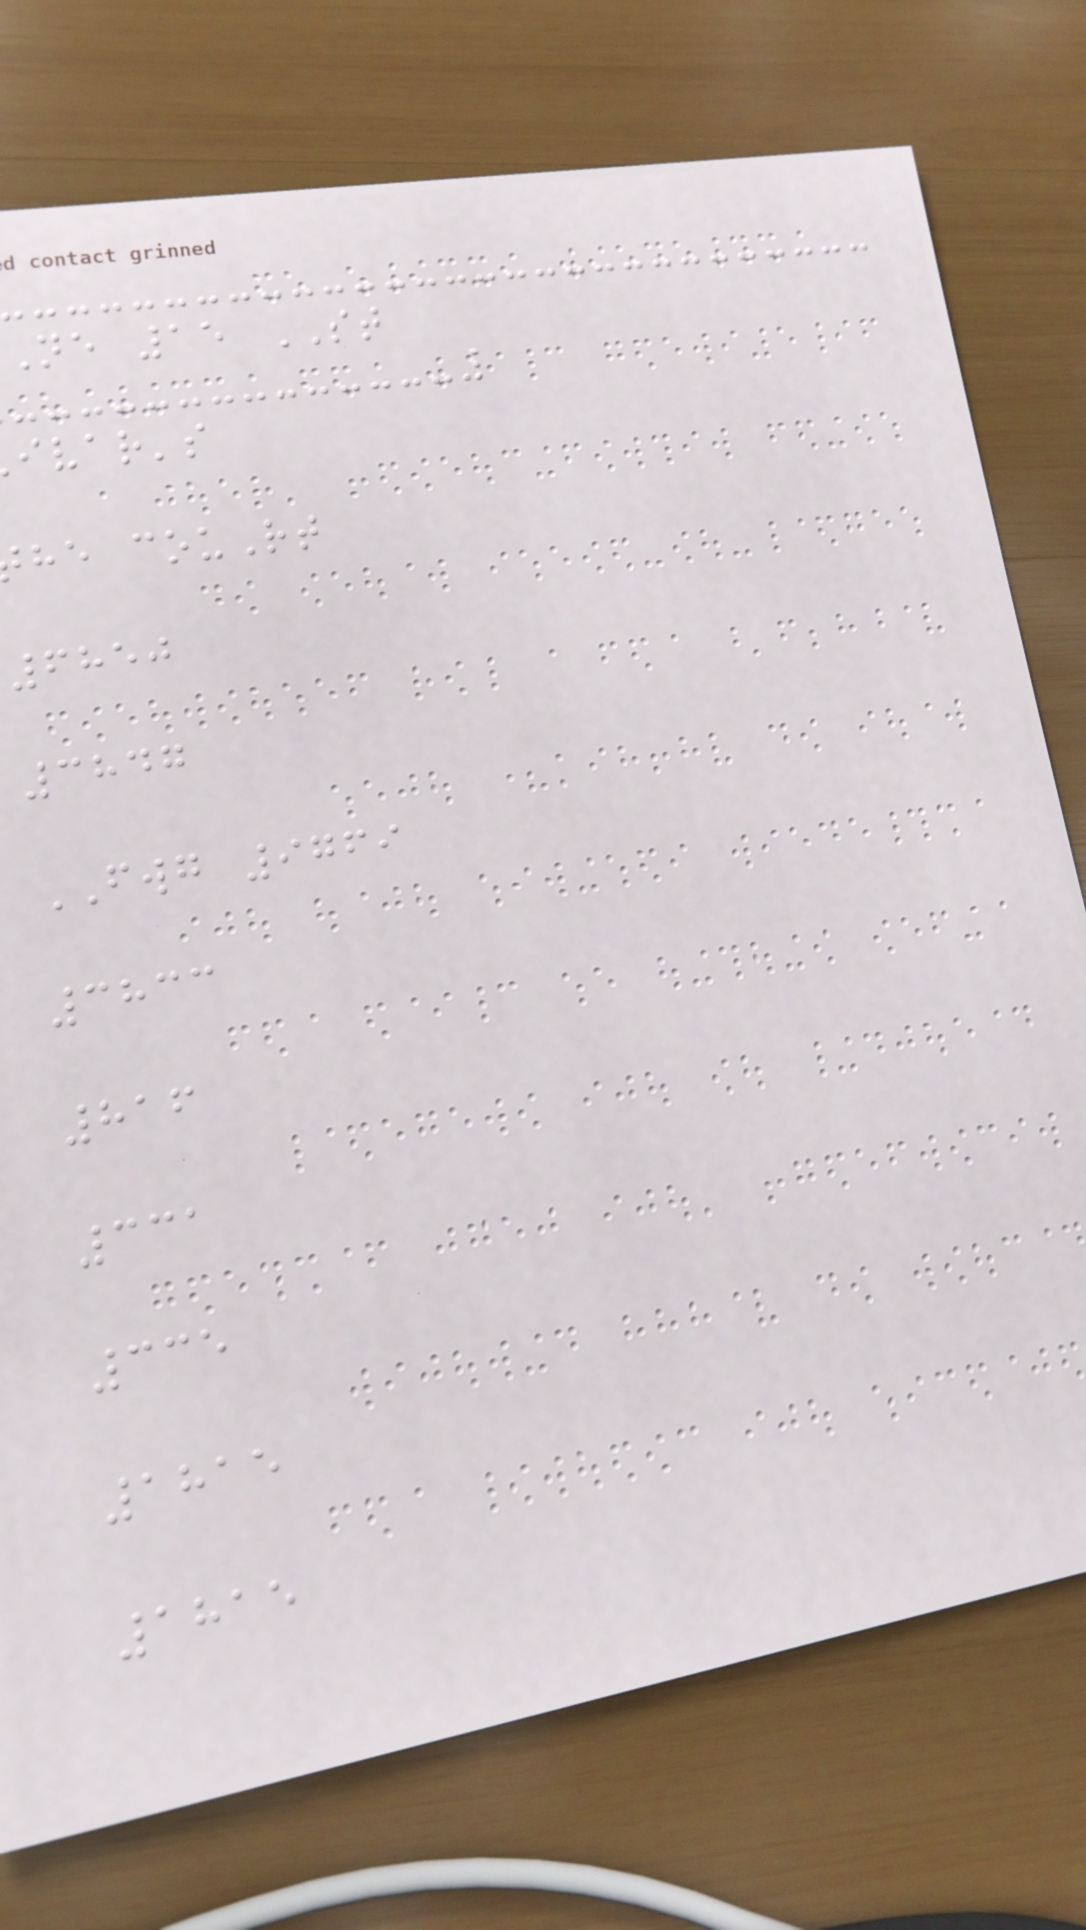ne 15 ST
ivar's
he couRt
6850
3847
FWG 9769
3833
816
331
335
1815
1815
